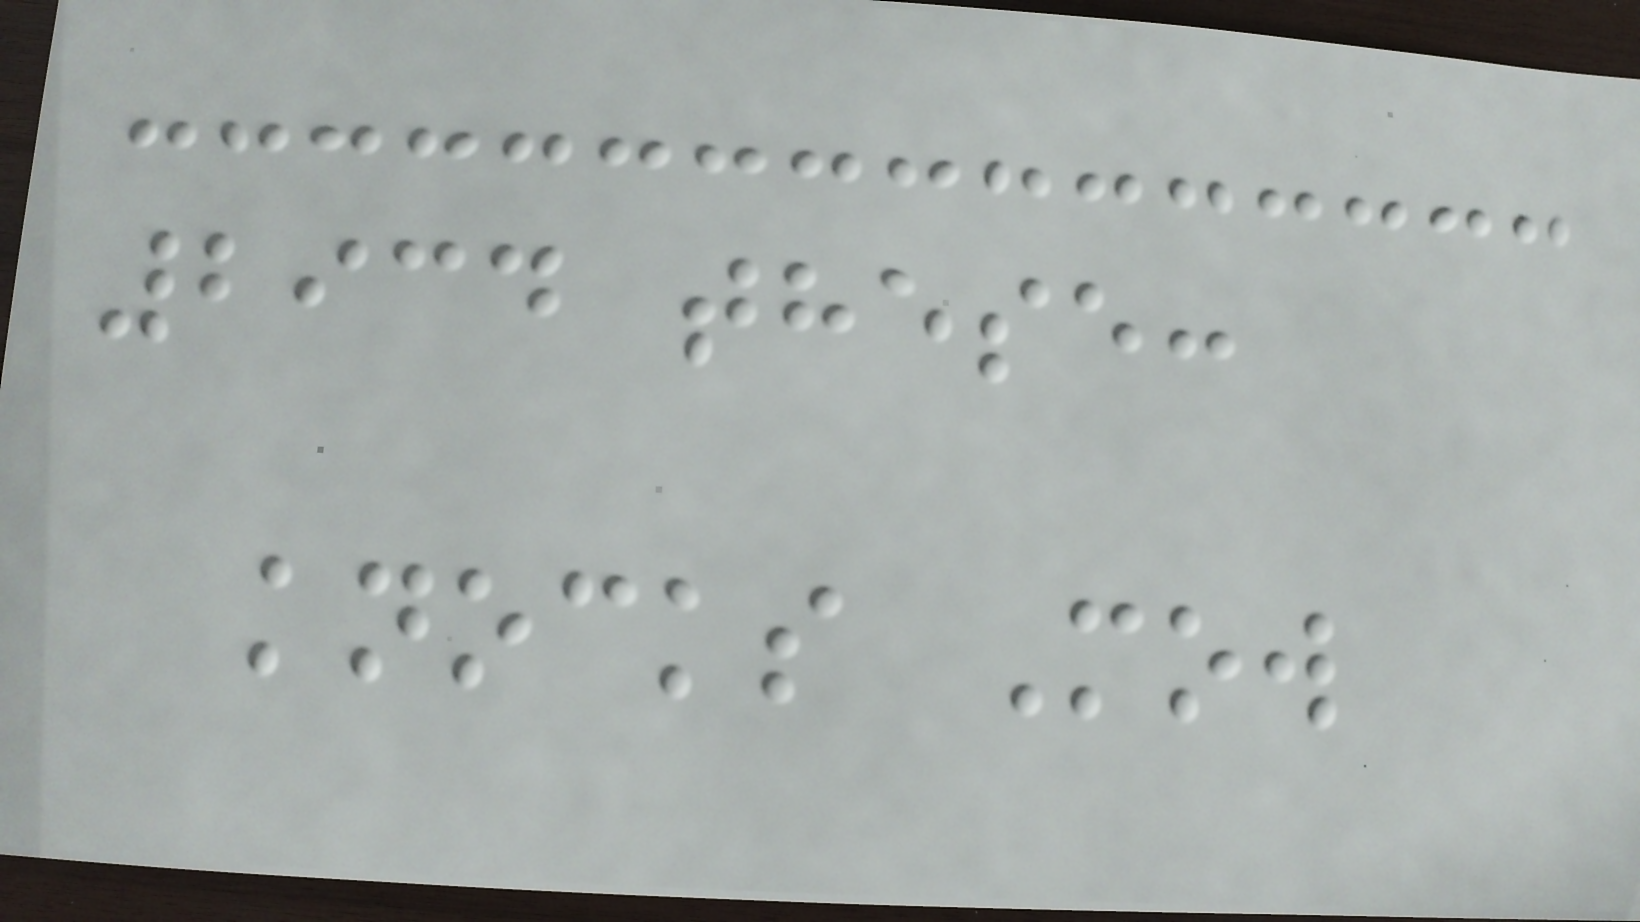2934 these:
knocks Mow
